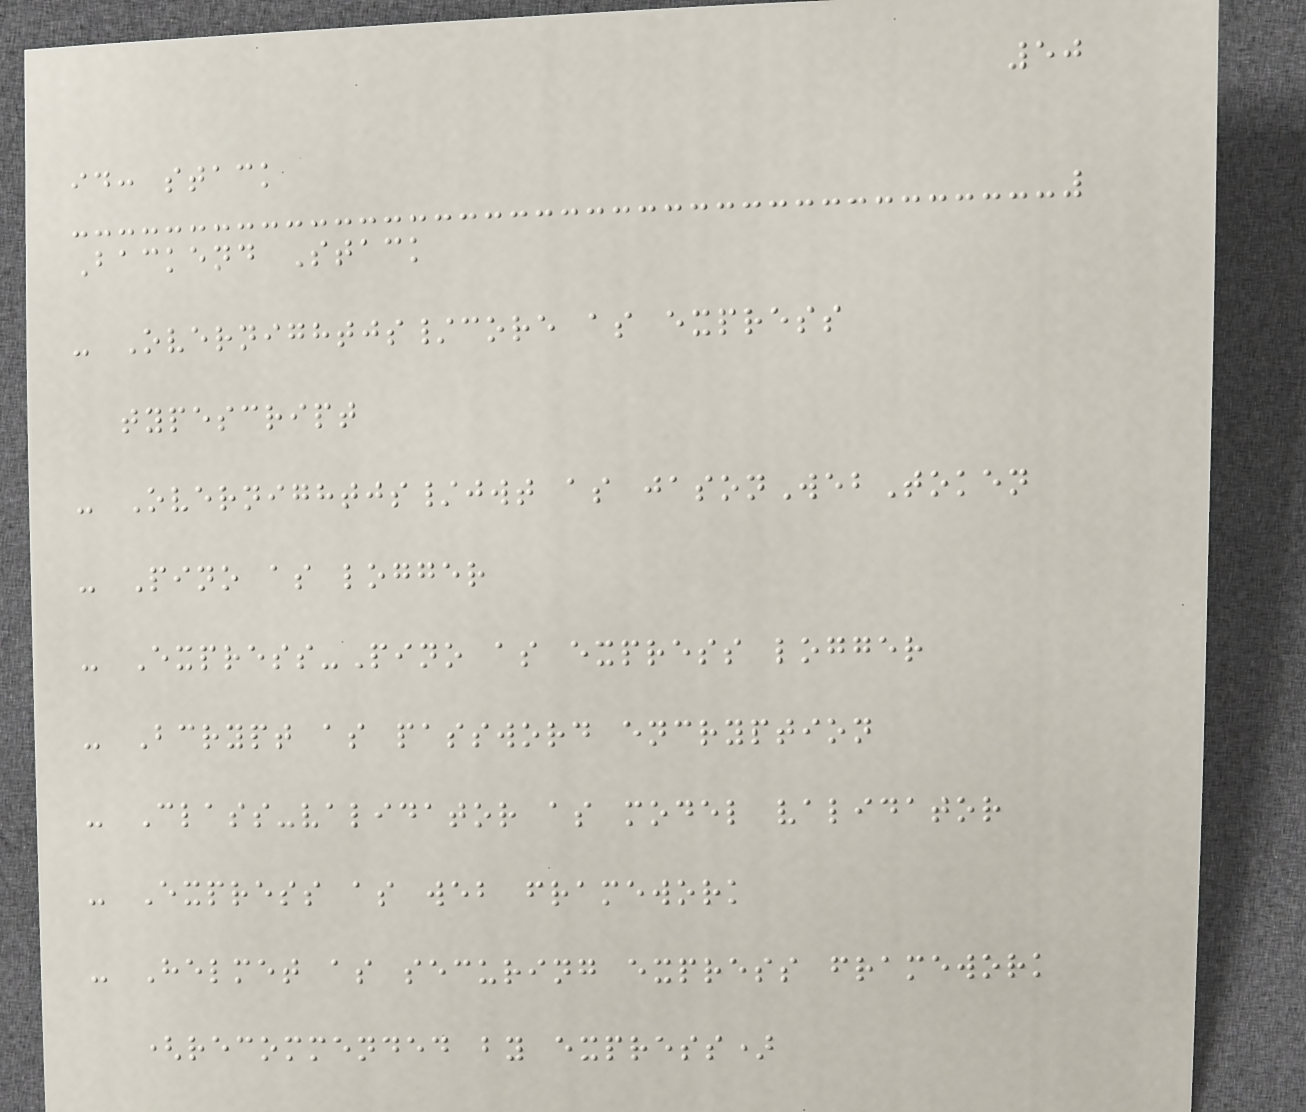50
id: stack
Backend Stack
- Overnightjs/core as express
typescript
- Overnightjs/jwt as jasonWebToken
- Pino as logger
- Express-Pino as express logger
- Bcrypt as password encryption
- Class-validator as model validator
- Express as web framework
- Helmet as securing express framework
(recommended by express)
